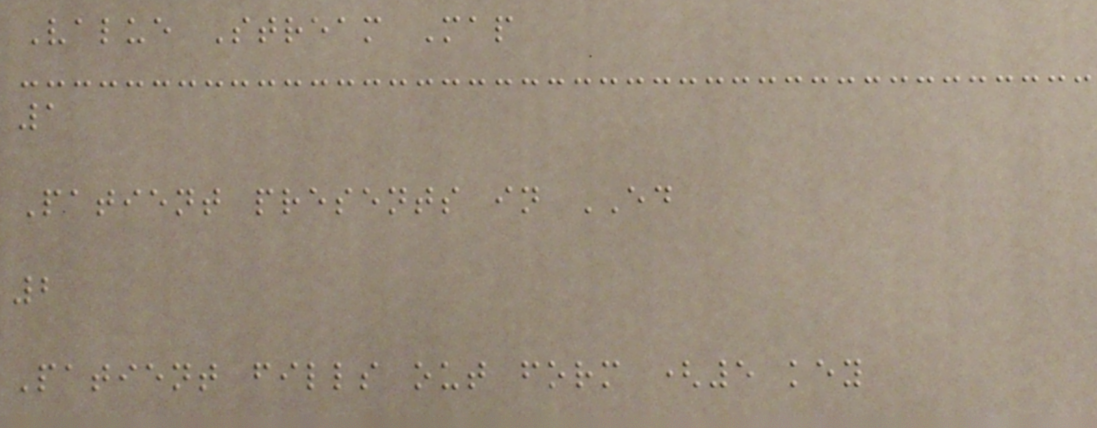Value Stream Map
1
Patient presents in ED
2
Patient fills out form (5 key
